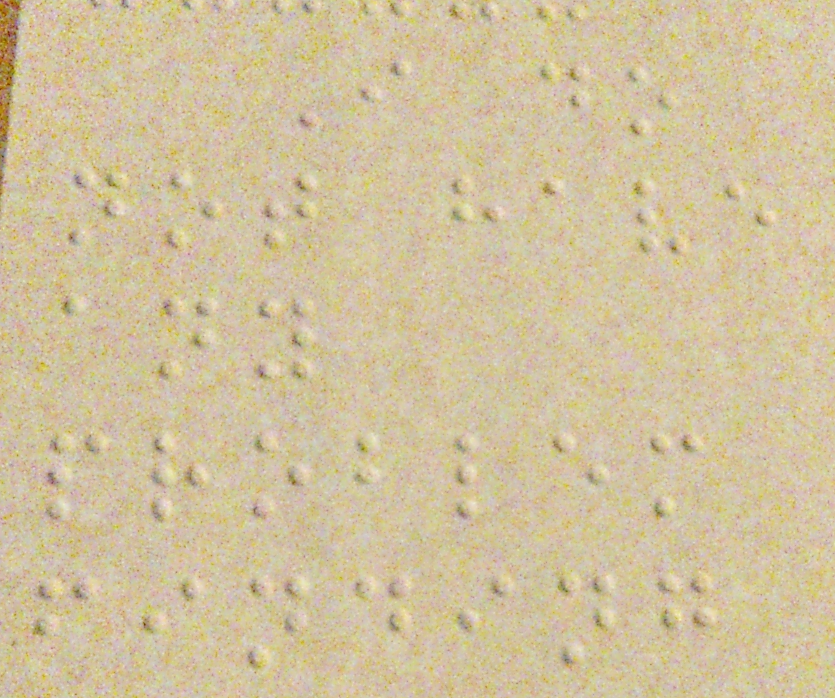I do
not have
any
problem
finding
